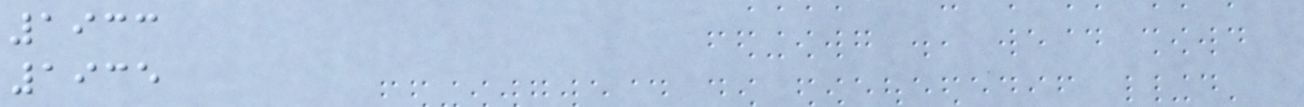1933
1935
